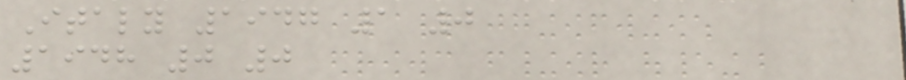Italy 1947 1 0
1948 0 0
